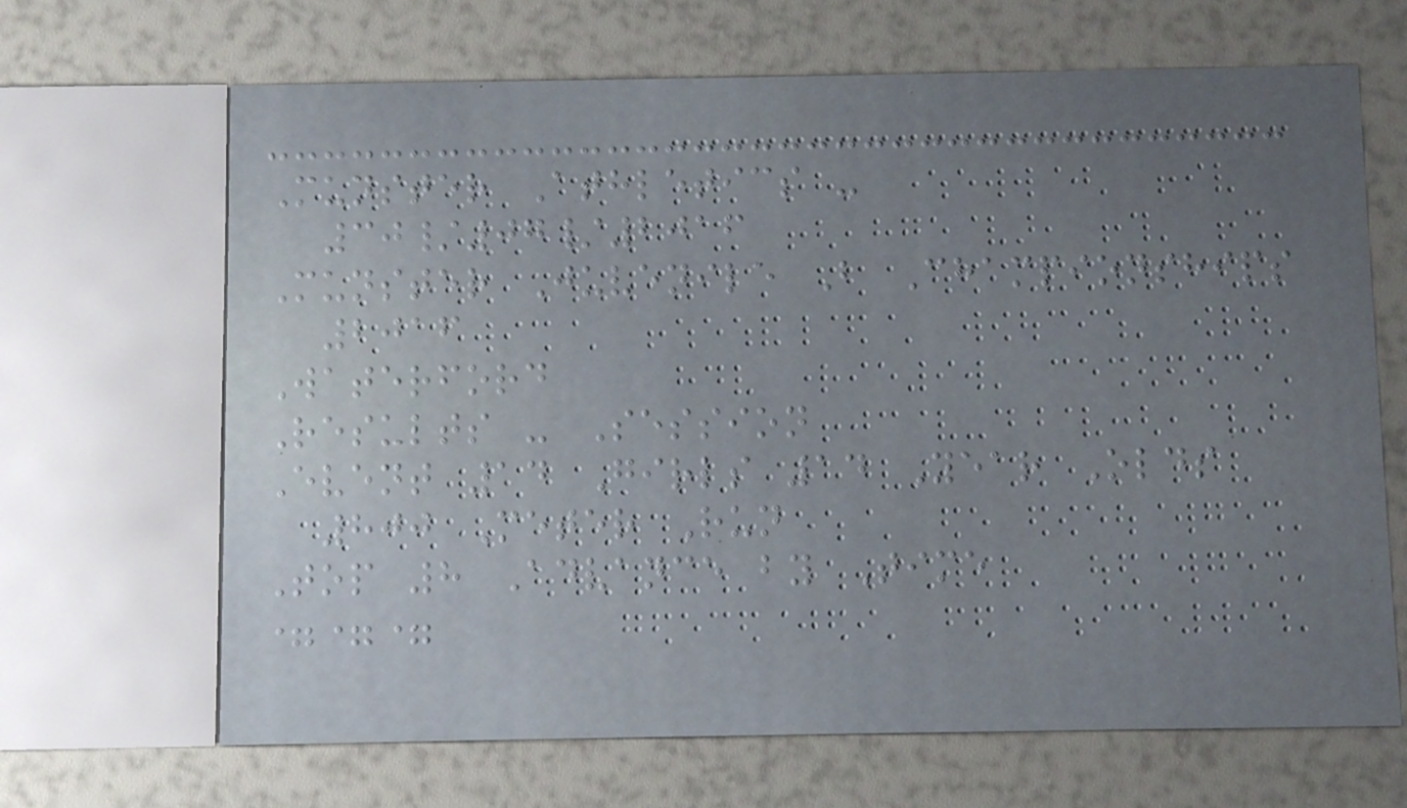Munster Athletics -
30/07/2016
Munster Juvenile B Championships
2016
Waterford
Results - Session
Event 14 Girls 14 Year Olds
800 Meter Run
Top 8 Advance by Time
===
